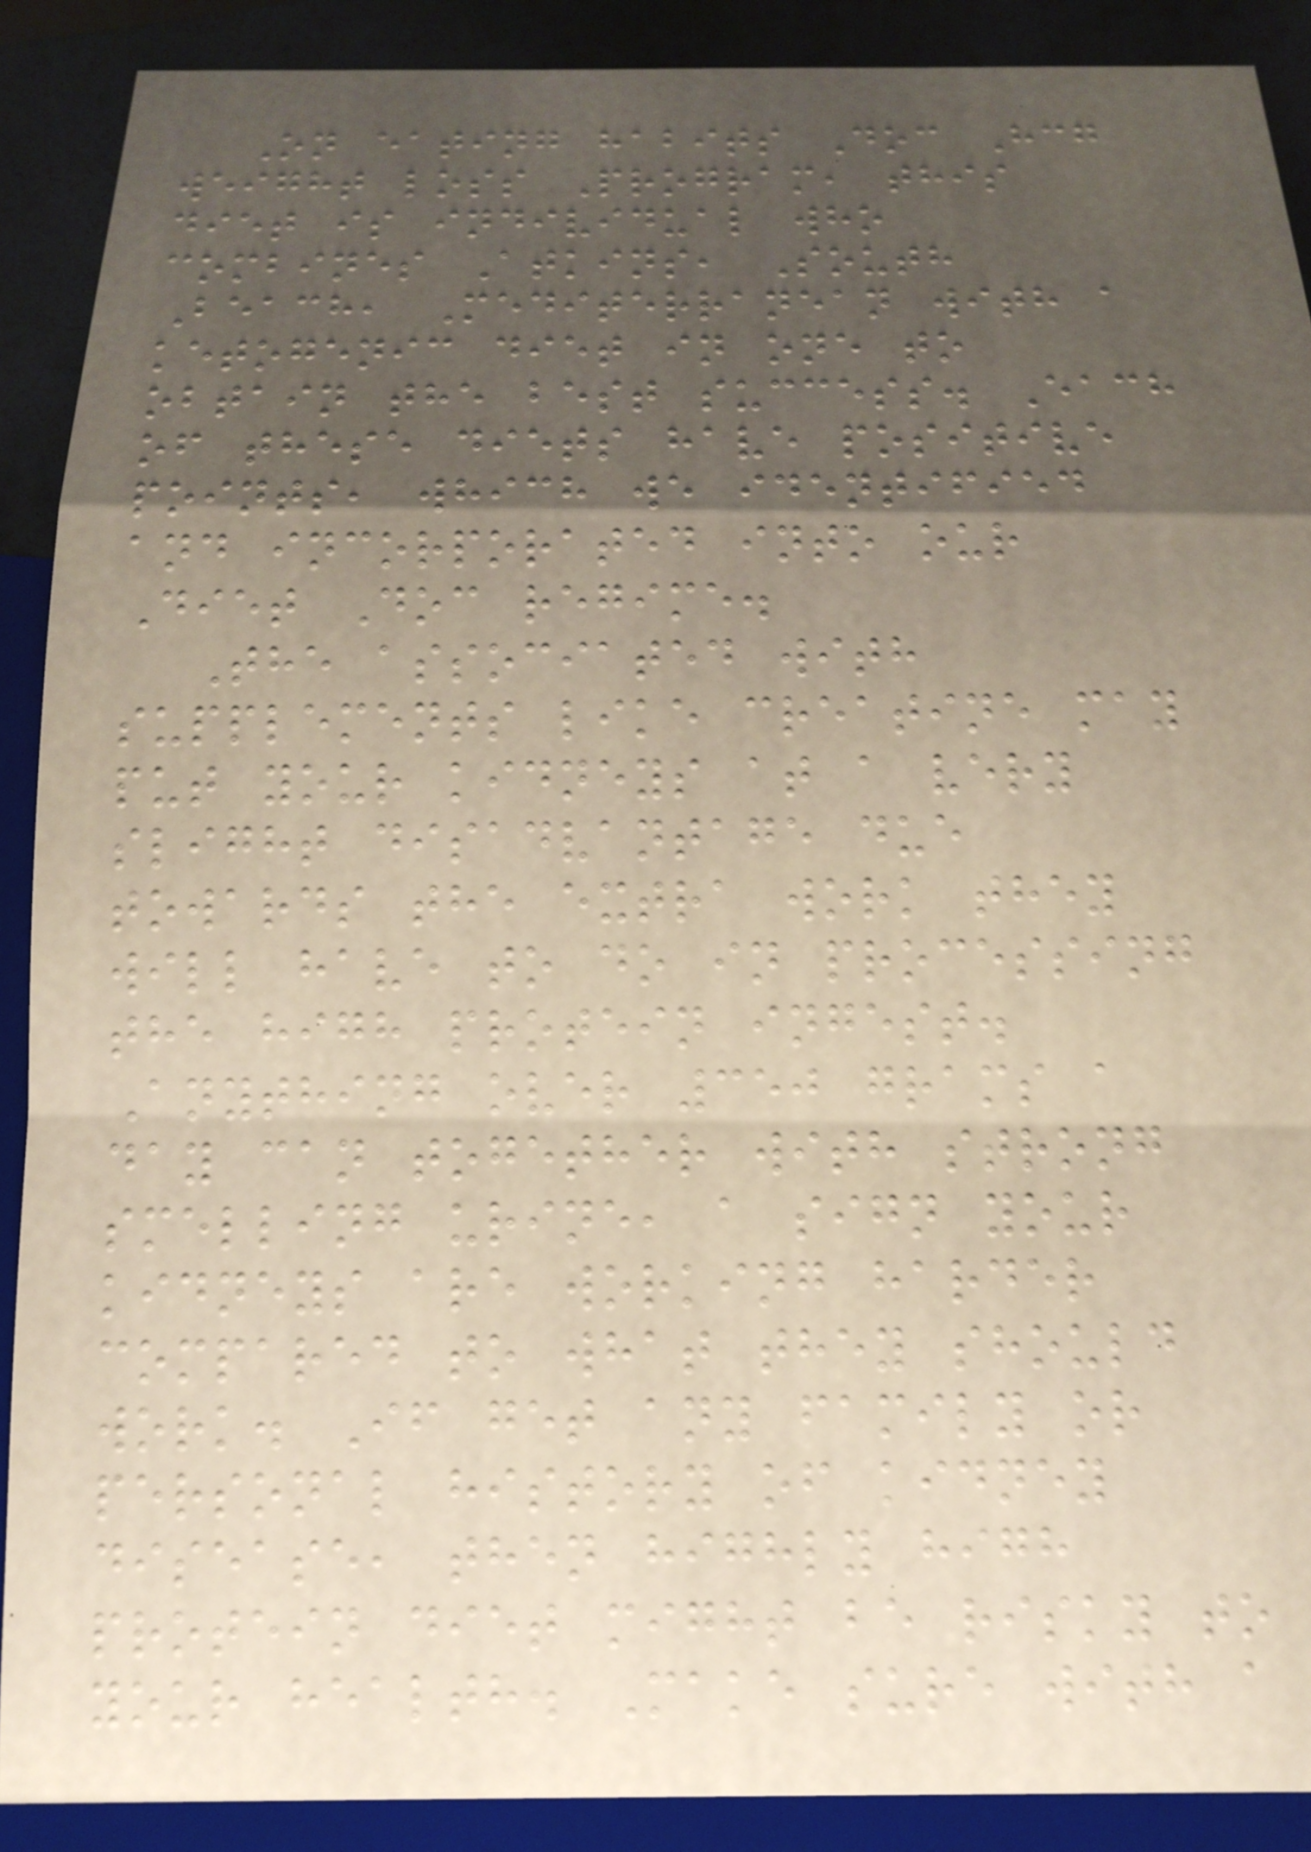On eating habits Doc Hcg
weight loss Program, this
diet is individual who
combines Atkins, South
Beach, Mediterranean with a
ketogenic diet in one to
obtain the best success. Each
of these diets have positive
points, which we identified
and incorporated into our
Diet Doc regime.
The associated with
supplements like creatine may
put your kidneys at a very
slight disadvantage due
towards the extra work they
will have to do in processing
the high protein ingest.
Anything over 350 grams a
day can together with strong
smelling urine, a sign your
kidneys are working harder
compared to what they should
work. If get any family or
personal history of kidney
disease, then highly high
protein diet might be risky to
your health. Make sure with a
